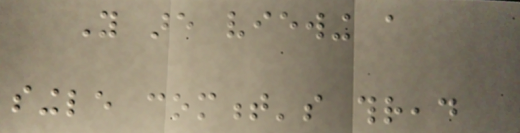You are viewing a
single comment's thread
